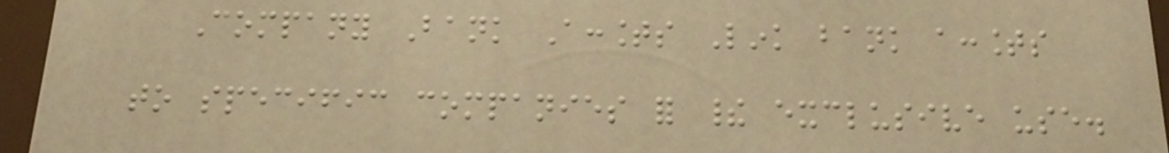Company Bank Accounts Link bank accounts
to specific companies for their exclusive use.
